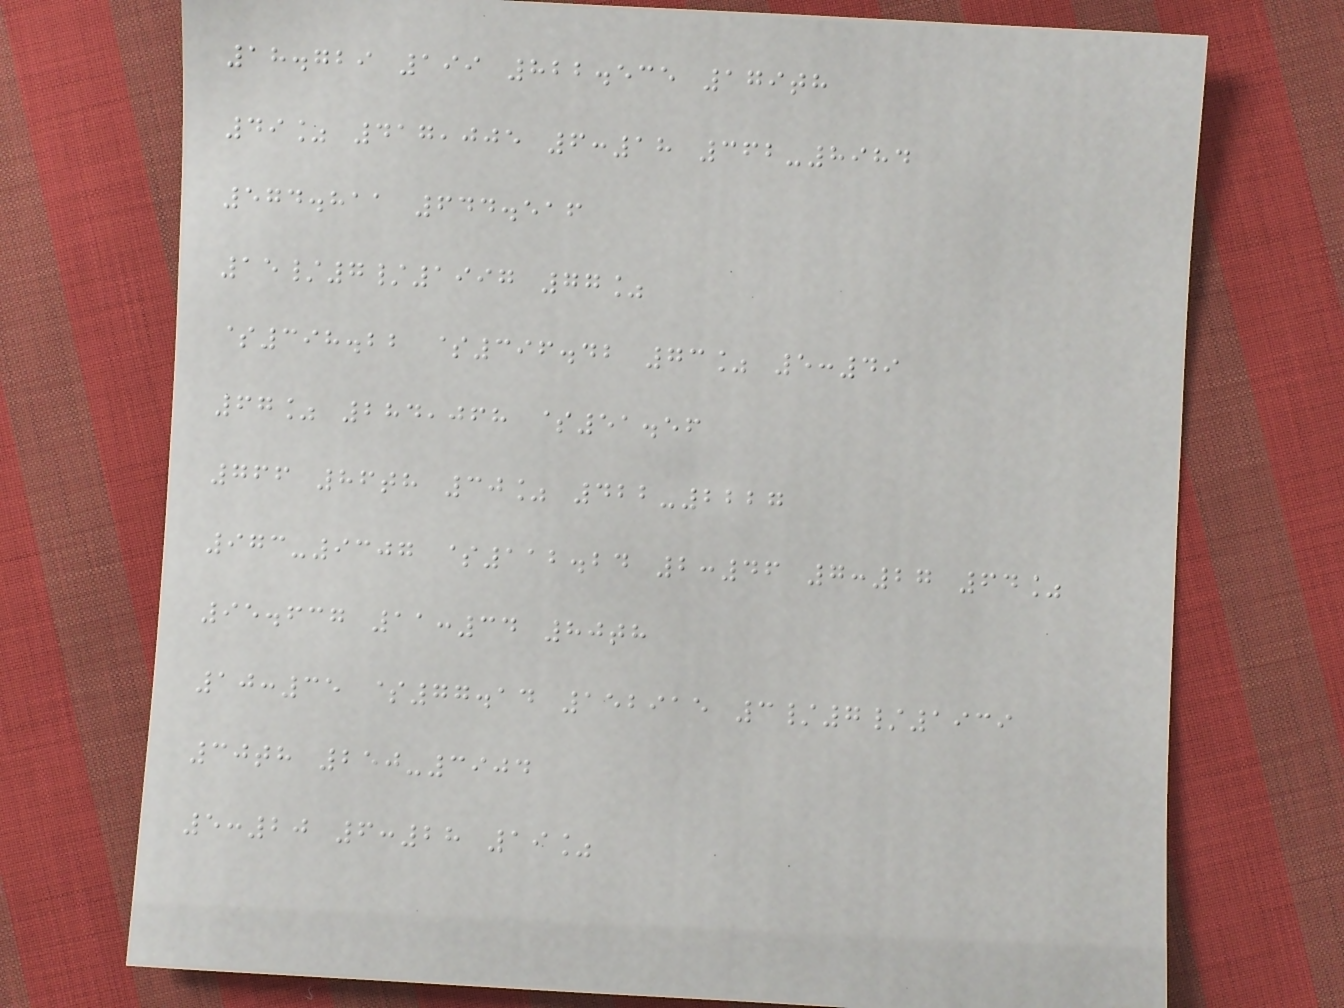18.729 199 822.535 179th
49% 417,005 6:18 362-8984
574.811 644.516
15/7/1997 77%
$398.22 $396.42 73% 5:49
67% 284,068 $51.56
766 86th 30% 422-2227
973-9307 $112.24 2:46 7:27 64%
95.637 11:34 80th
10:35 $77.14 152915 3/7/1939
30th 250-3904
5:20 6:28 19%
